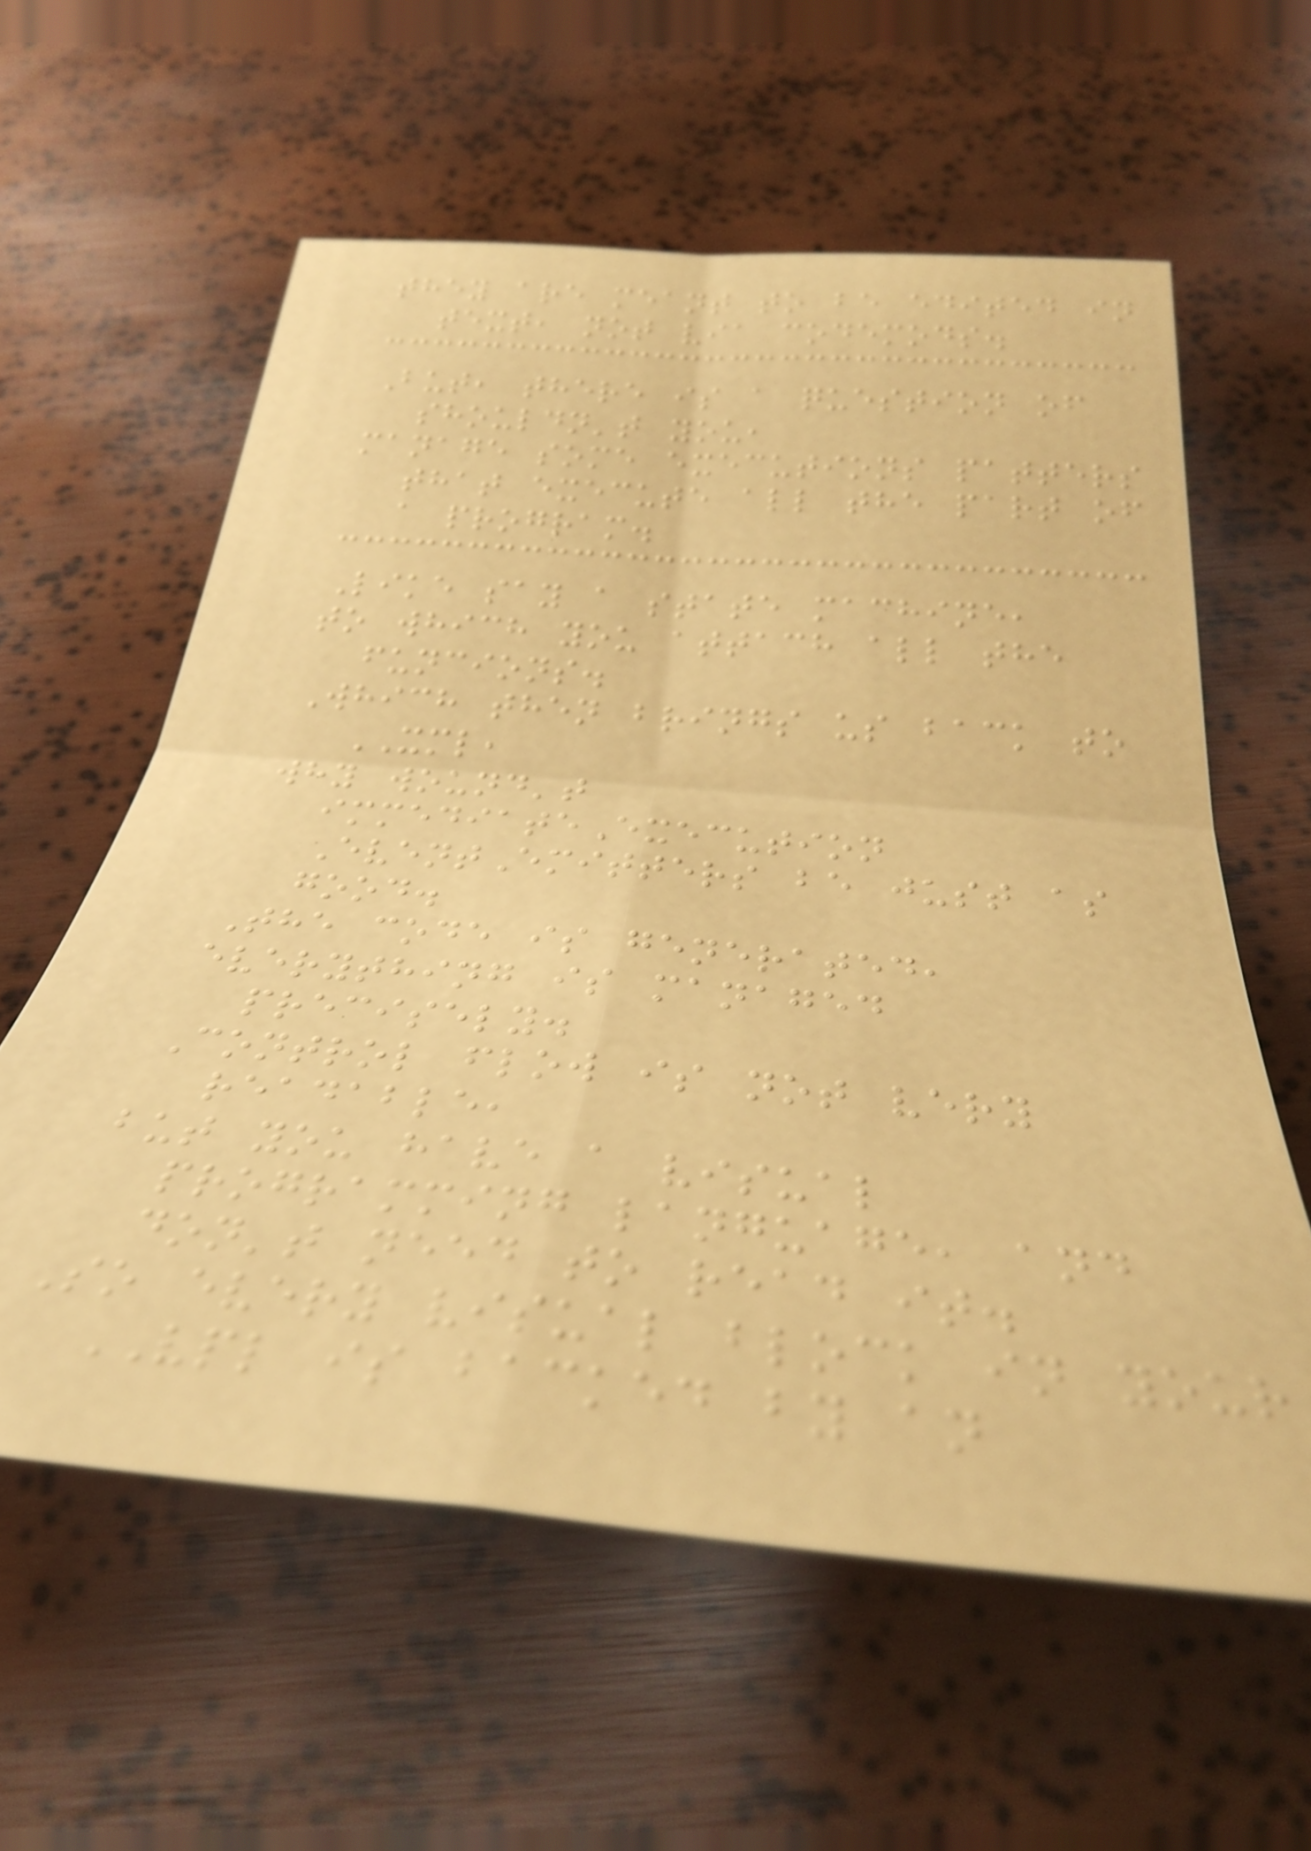they are meant to be edited in
text, not via codemods.
But, there is a question of
shouldn't you,
manage some executions patters
that execute all the part of
a program.
Like say a state machine,
to which you attach all the
funcions.
Which then brings us back to
XML,
why wound't
immediateExecution
EventEmitters be just as
good.
The code is generated,
everything is managed
precisely.
Control flow is not very
readable,
but you have a visual
programming language, and
don't need to read it.
So every visual block in your
VPL is backed by an
